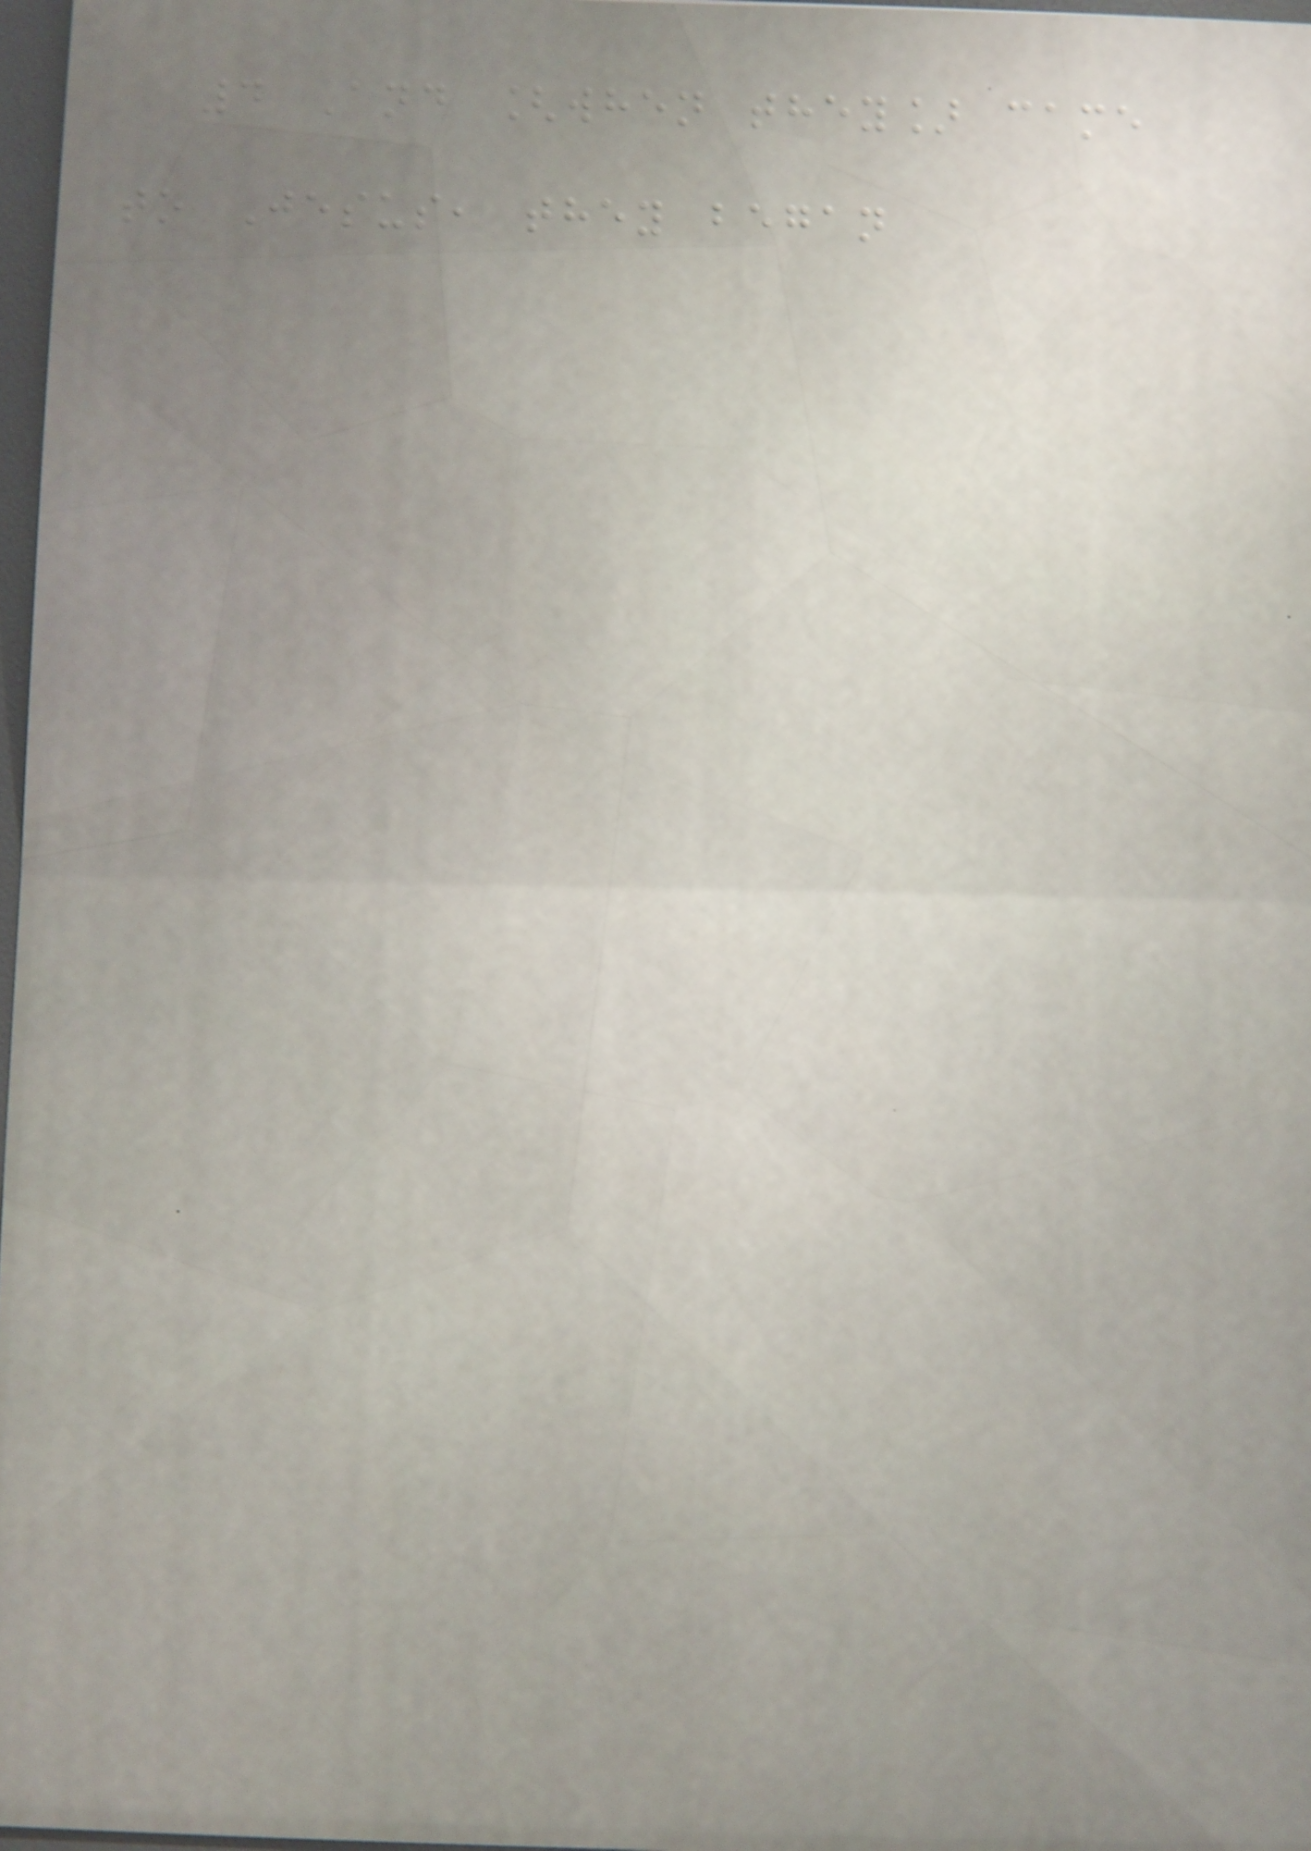4 And [when they] came
to Jesus, they began
